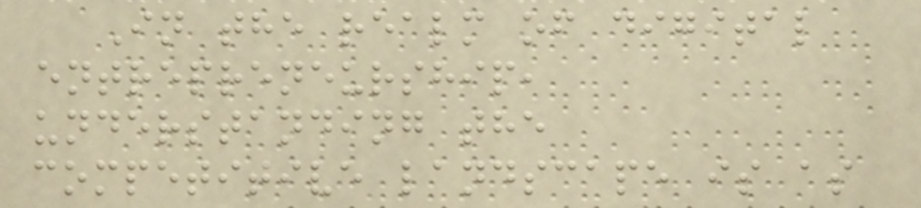In the realm of digital
entrepreneurship,
understanding the
competitive landscape is as
